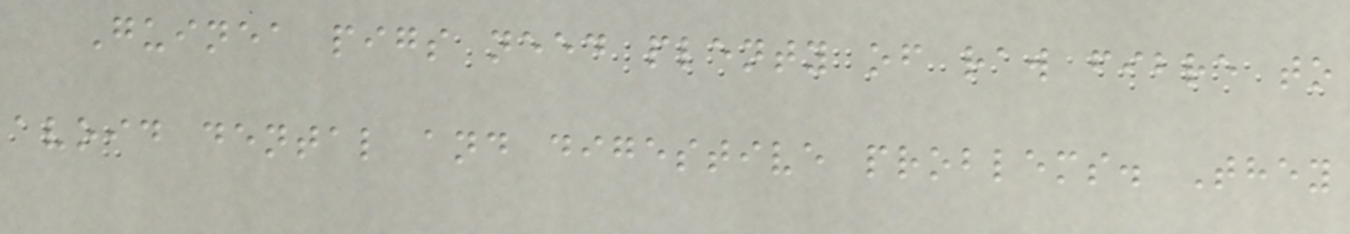Guinea pigs need plenty of raw fibre to
avoid dental and digestive problems. They
